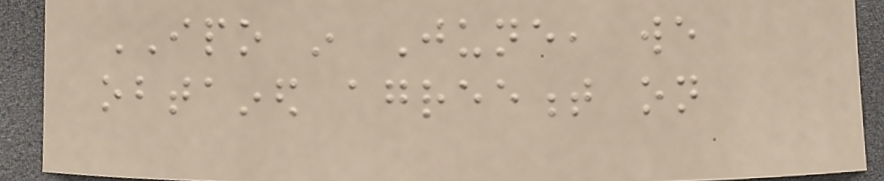IPO in June, we
obtained agreement on
